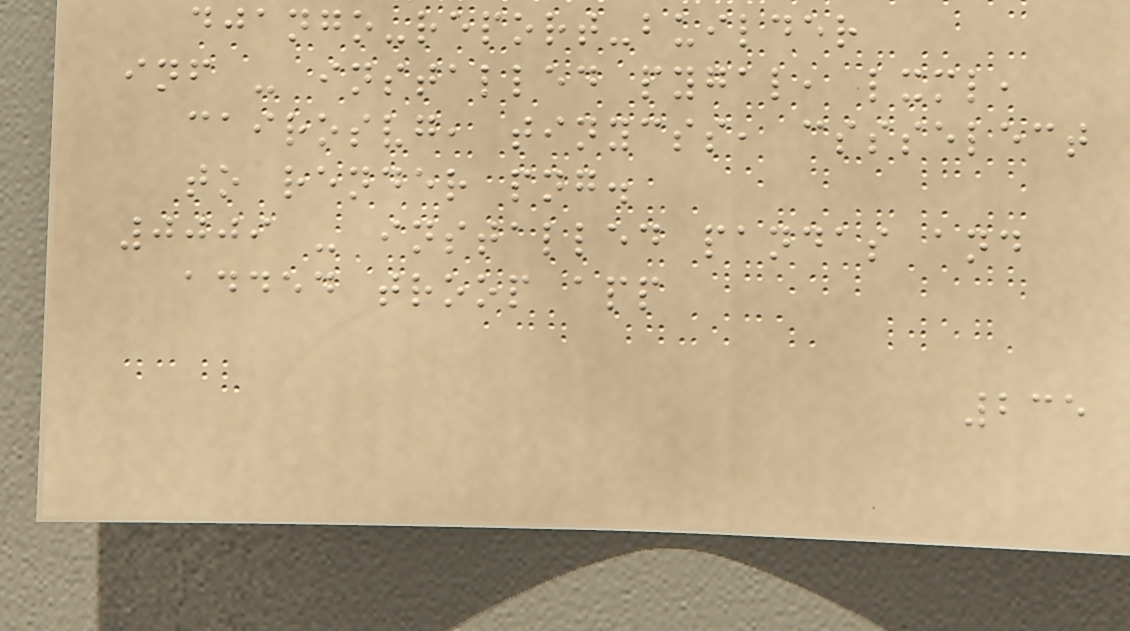django-report-builder
inf - installed pygal, lxml,
cairosvg, tinycss, cssselect
to render png.
0009 - installed pandas and
added troop app
235
